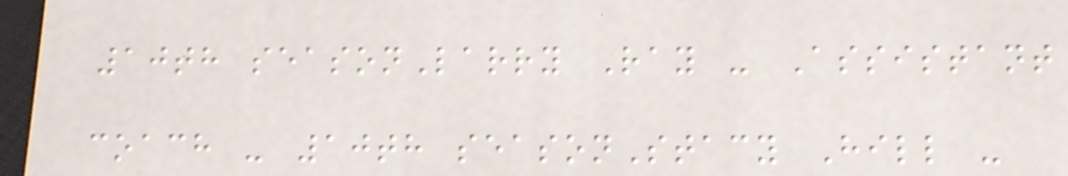10th seasonLarry Ray - Assistant
coach - 10th seasonStacy Hill -
